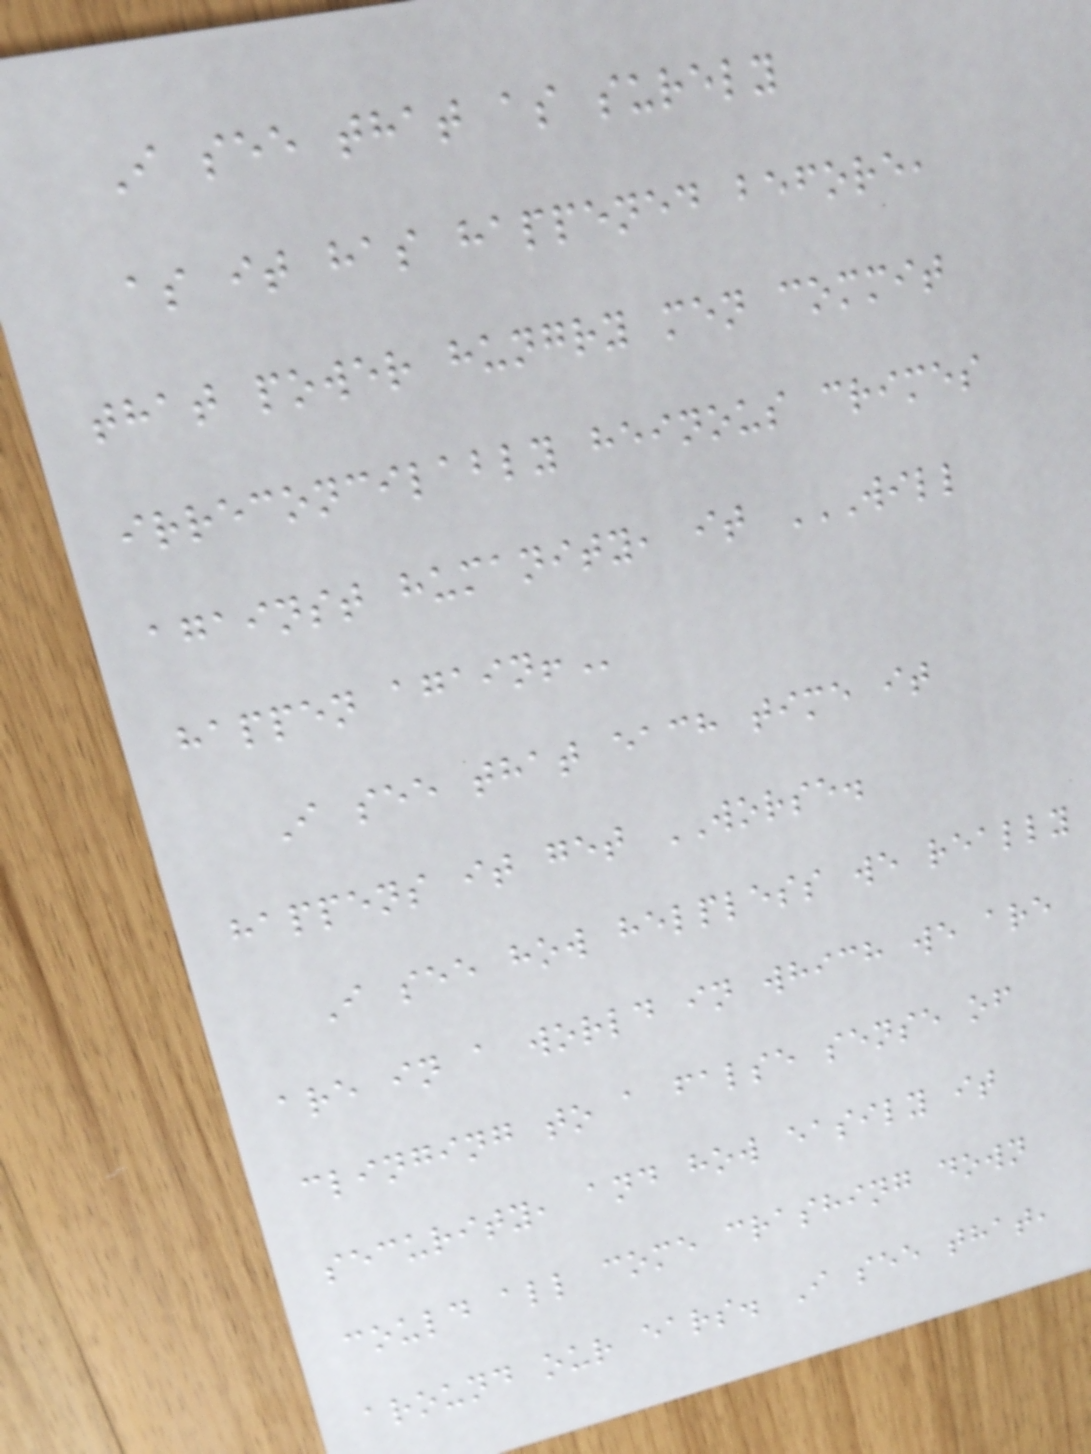I see that as surely
as it has happened before,
that power hungry men commit
irreconcilably heinous crimes
against humanity, it WILL
HAPPEN AGAIN!
I see that each time it
happens it get WORSE.
I see how helpless we really
are in a world in which we are
clinging to a false sense of
security, and how easily it
could all come crashing down
around our ears. I see that,
